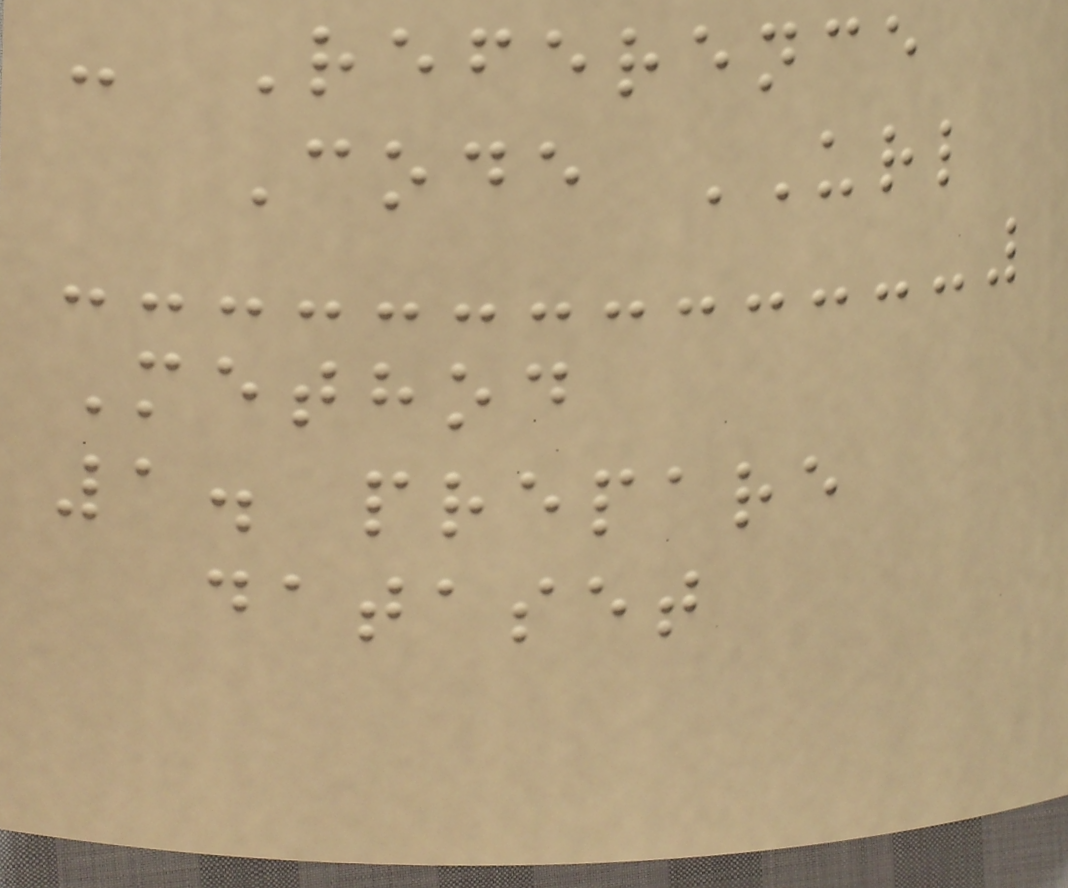- Reference
Code URL
Method
1. prepare
dataset
